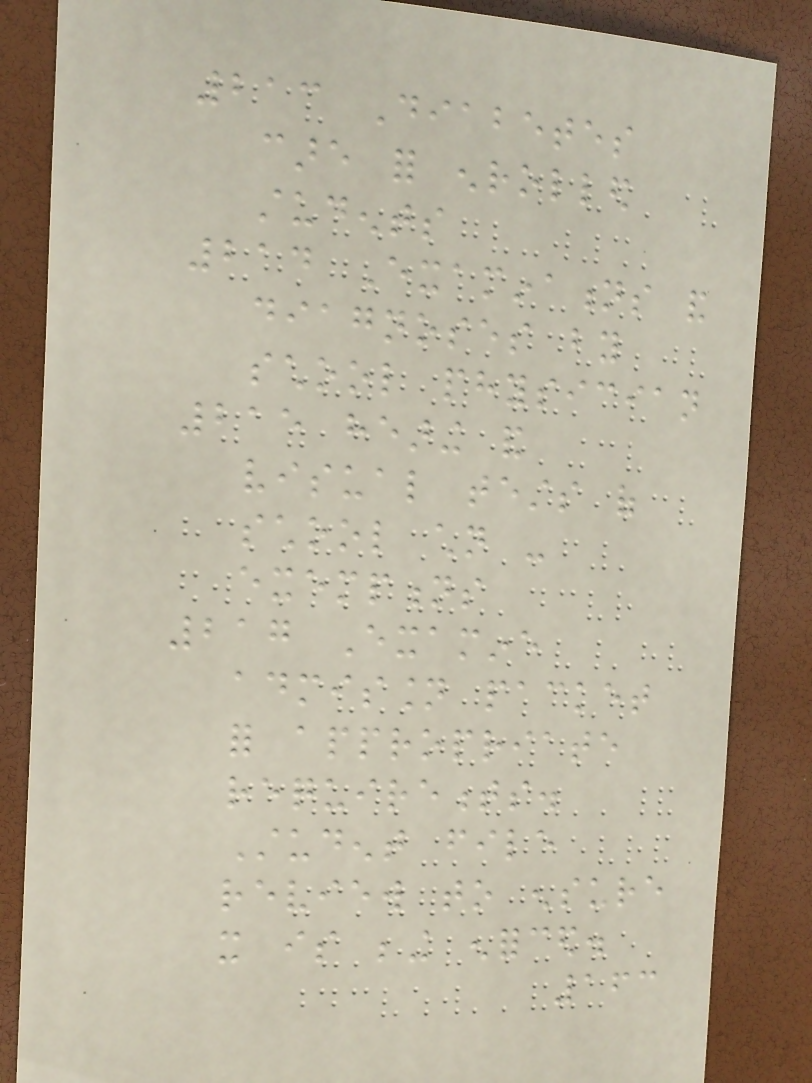213 Diabetes
care for enrolled
students
214 Examinations and
diagnoses by
school physician
215 hearing and
visual tests of
school children -
exemptions
217 Examine
admission packet
for appropriate
requirements.
Student file
review to ensure
it is being enforced.
163
